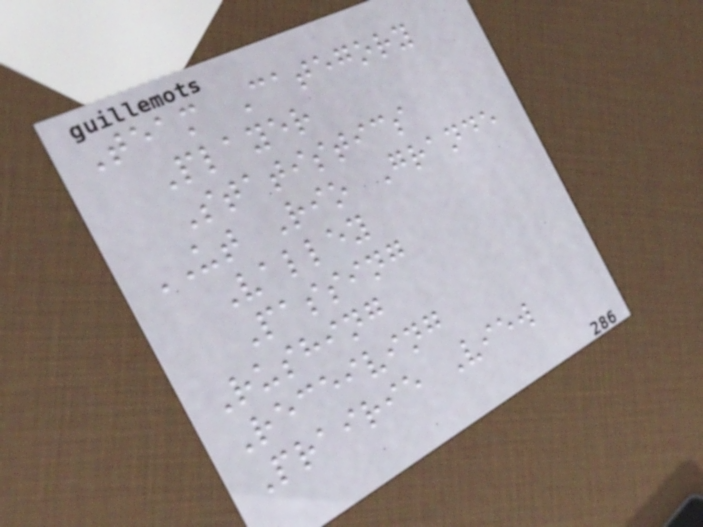Team Category
Player
Statistics
UT Rio Grande
Valley
Passing
Rushing
Receiving
Prairie View
